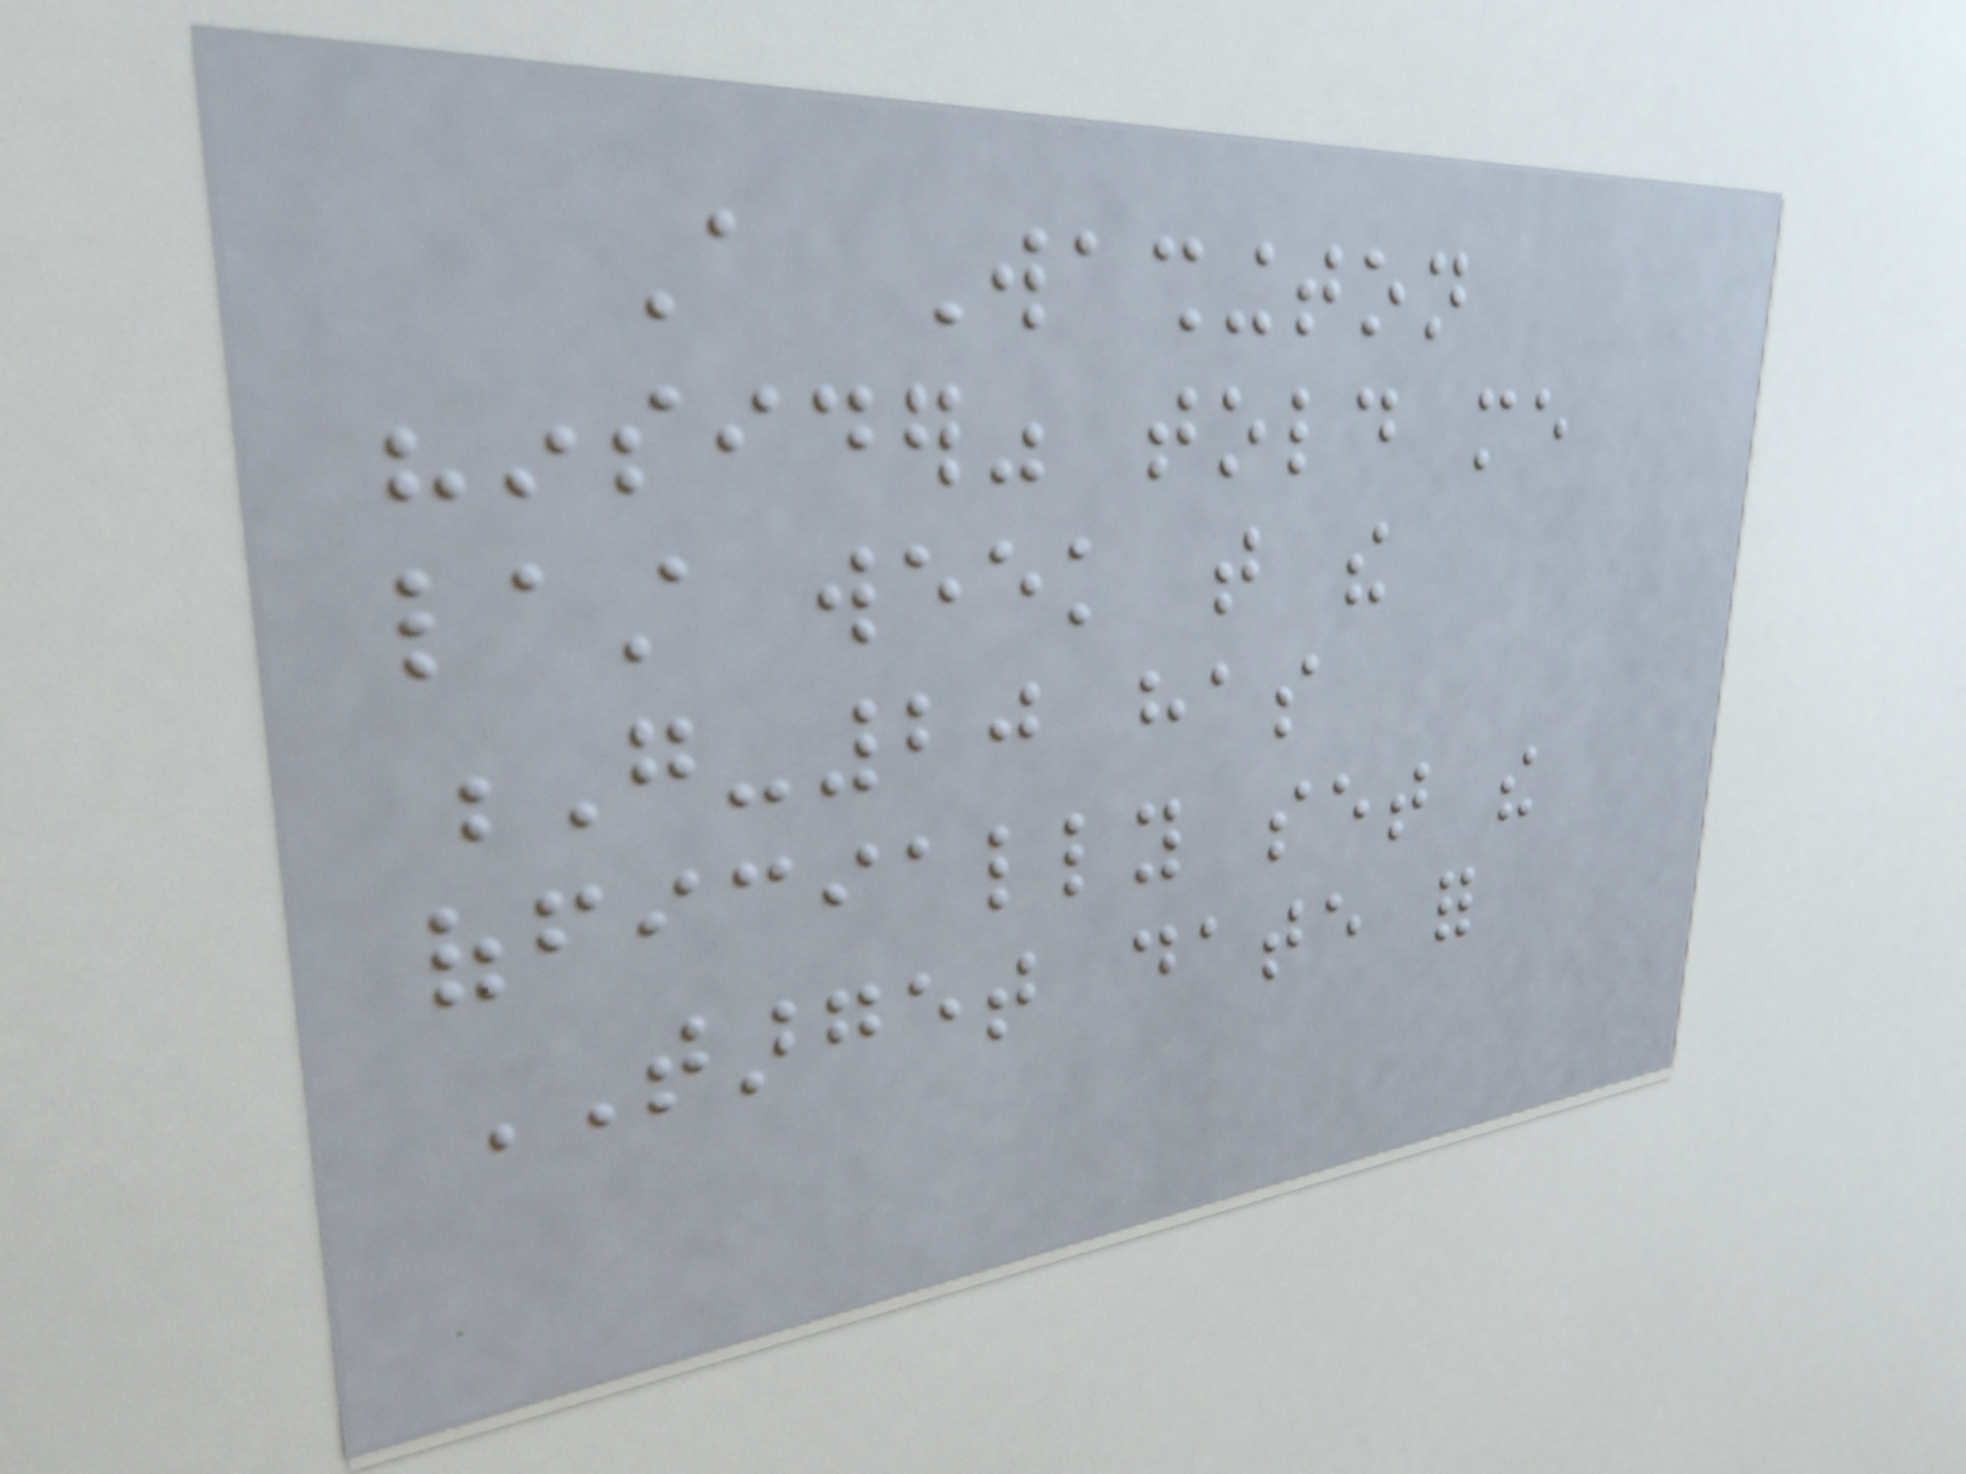A Washington
"insider" told me
last week that the
G-20 has
officially set the
TARGET date for
